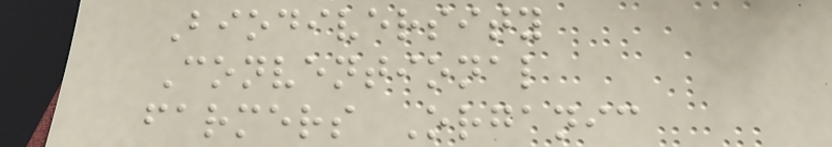Biodiversity
Conventional
farmers Organic
